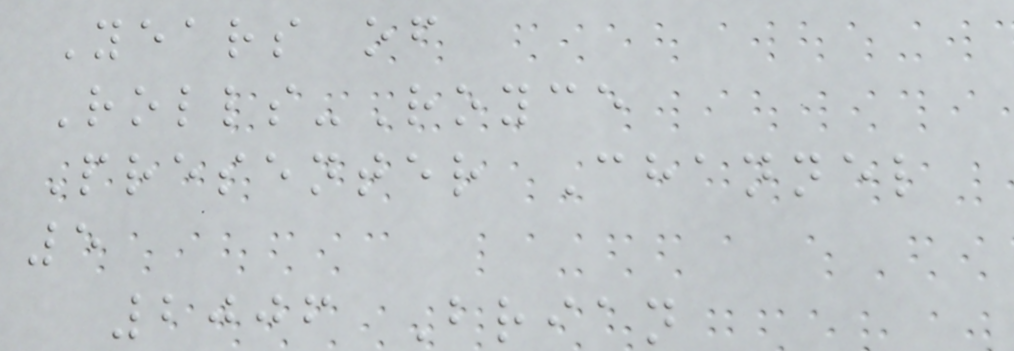Years of
Rolls-Royce
Presenter Channel
5
2006 Brian
